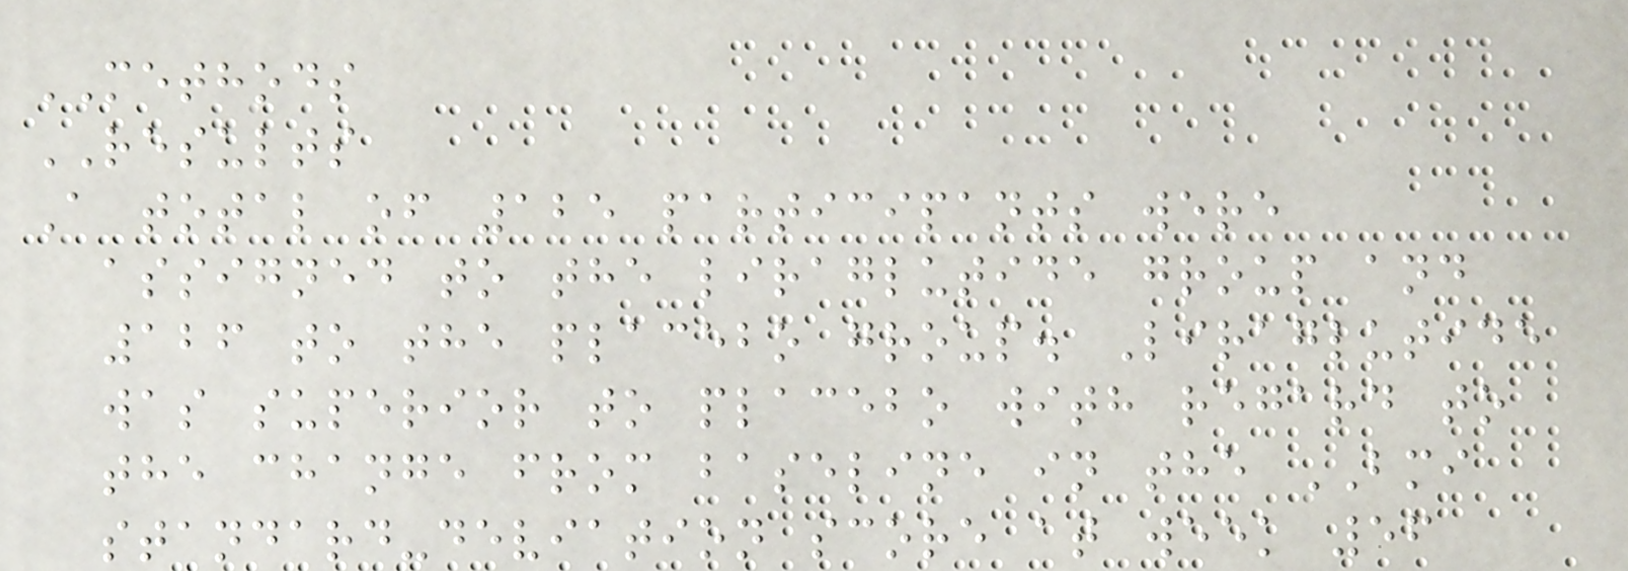METHODS
RESULTS
A total of 125 participants were
assigned to the liraglutide group and
126 to the placebo group. Liraglutide
was superior to placebo with regard to
the change from baseline in the BMI
standard-deviation score at week 56
